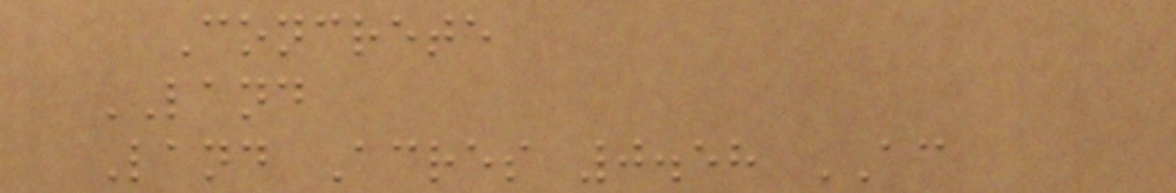Concrete
LAND
Land Acres 0.58 AC
